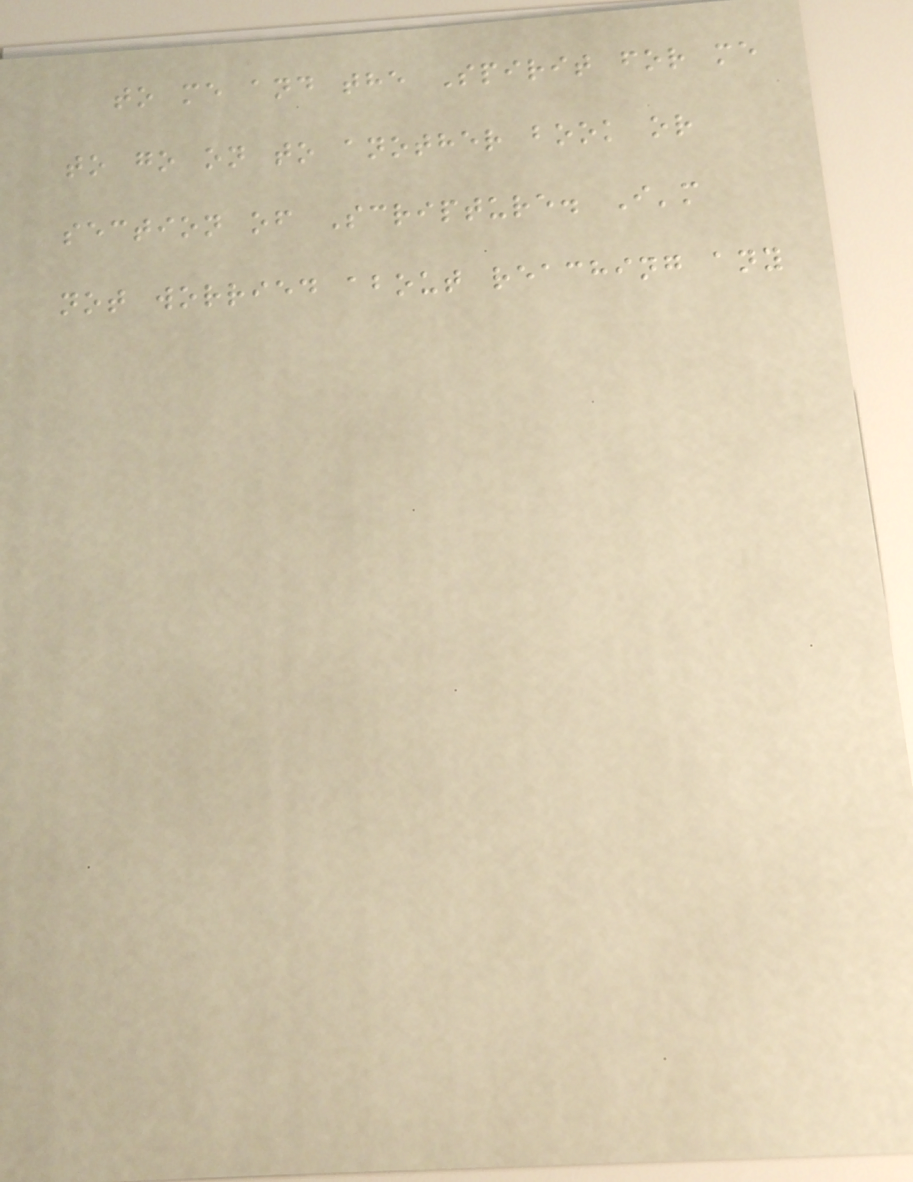to me and the Spirit for me
to go on to another book or
section of Scripture. I'm
not worried about reaching any
